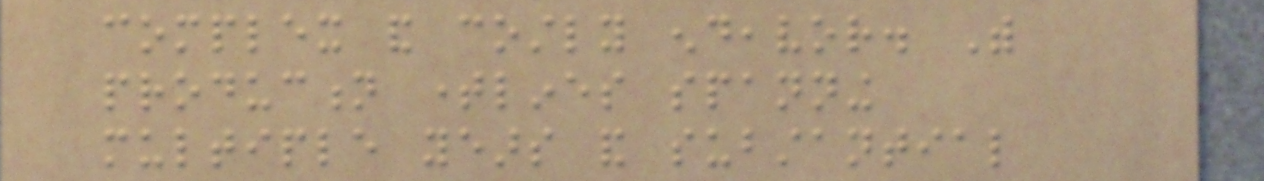complex and costly endeavor. With
production timelines spanning
multiple years and substantial
